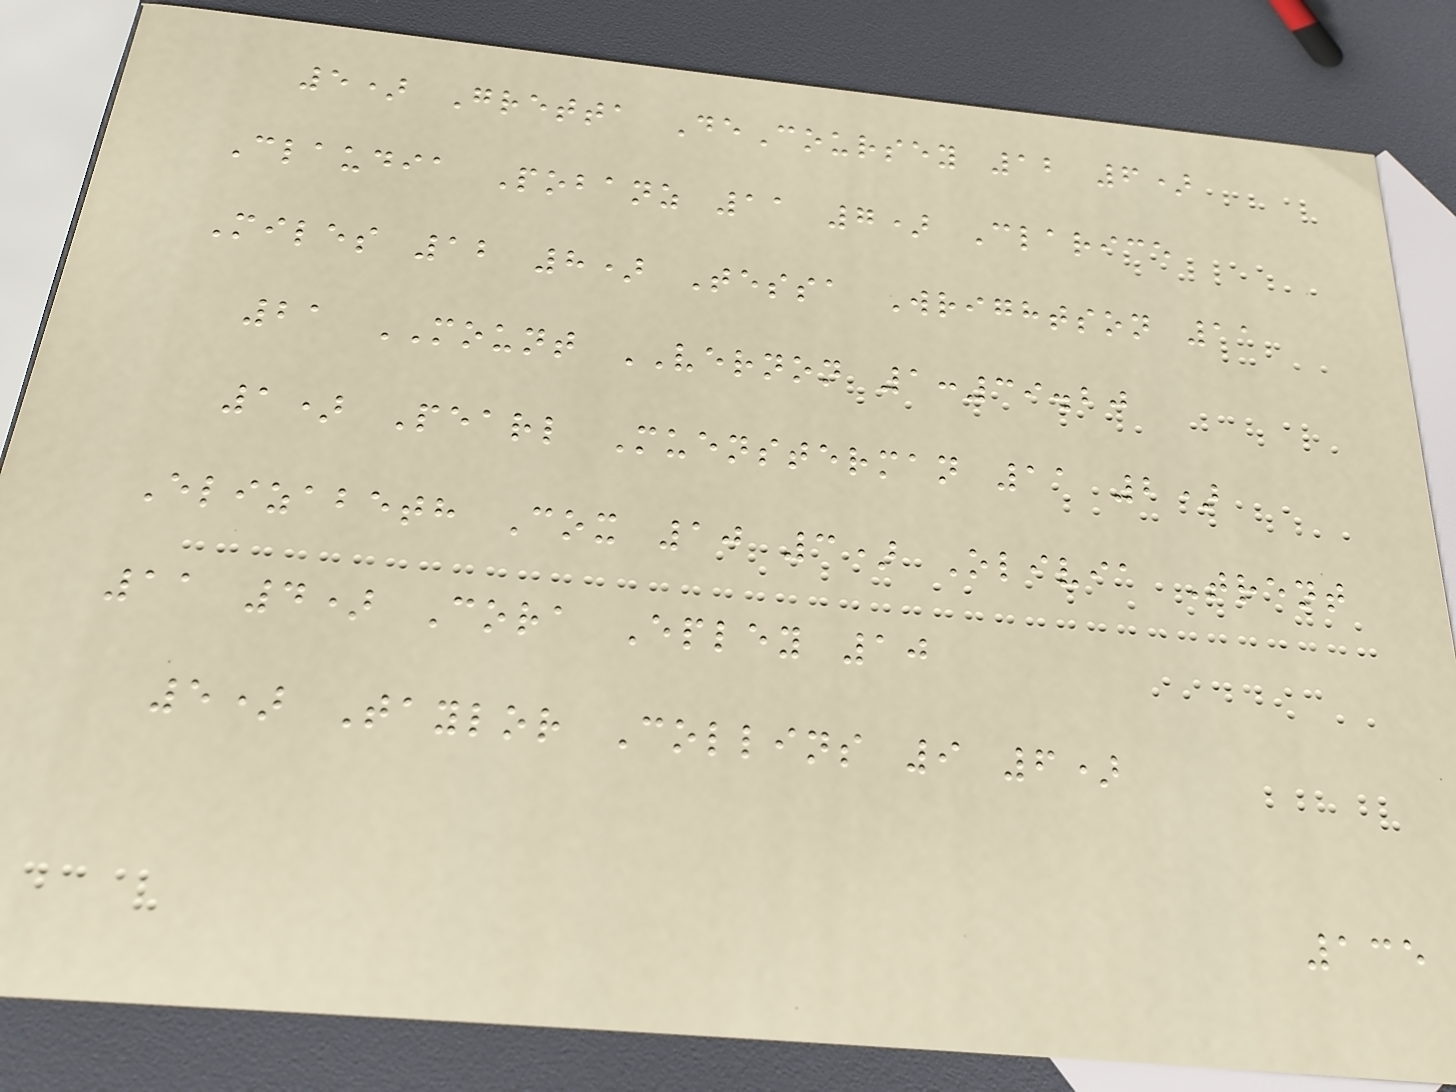5) Gretta DeCoursey 12 6)
Claudia Pobanz 11 7) Clarice
Miles 12 8) Tessa Wrightson 11
21 MOUNT VERNON 1:39.20
1) Pearl Muensterman 11 2)
Elizabeth Cox 10 3) Olivia Trent
11 4) Cora Epley 10
5) Taylor Collins 9 6)
135
